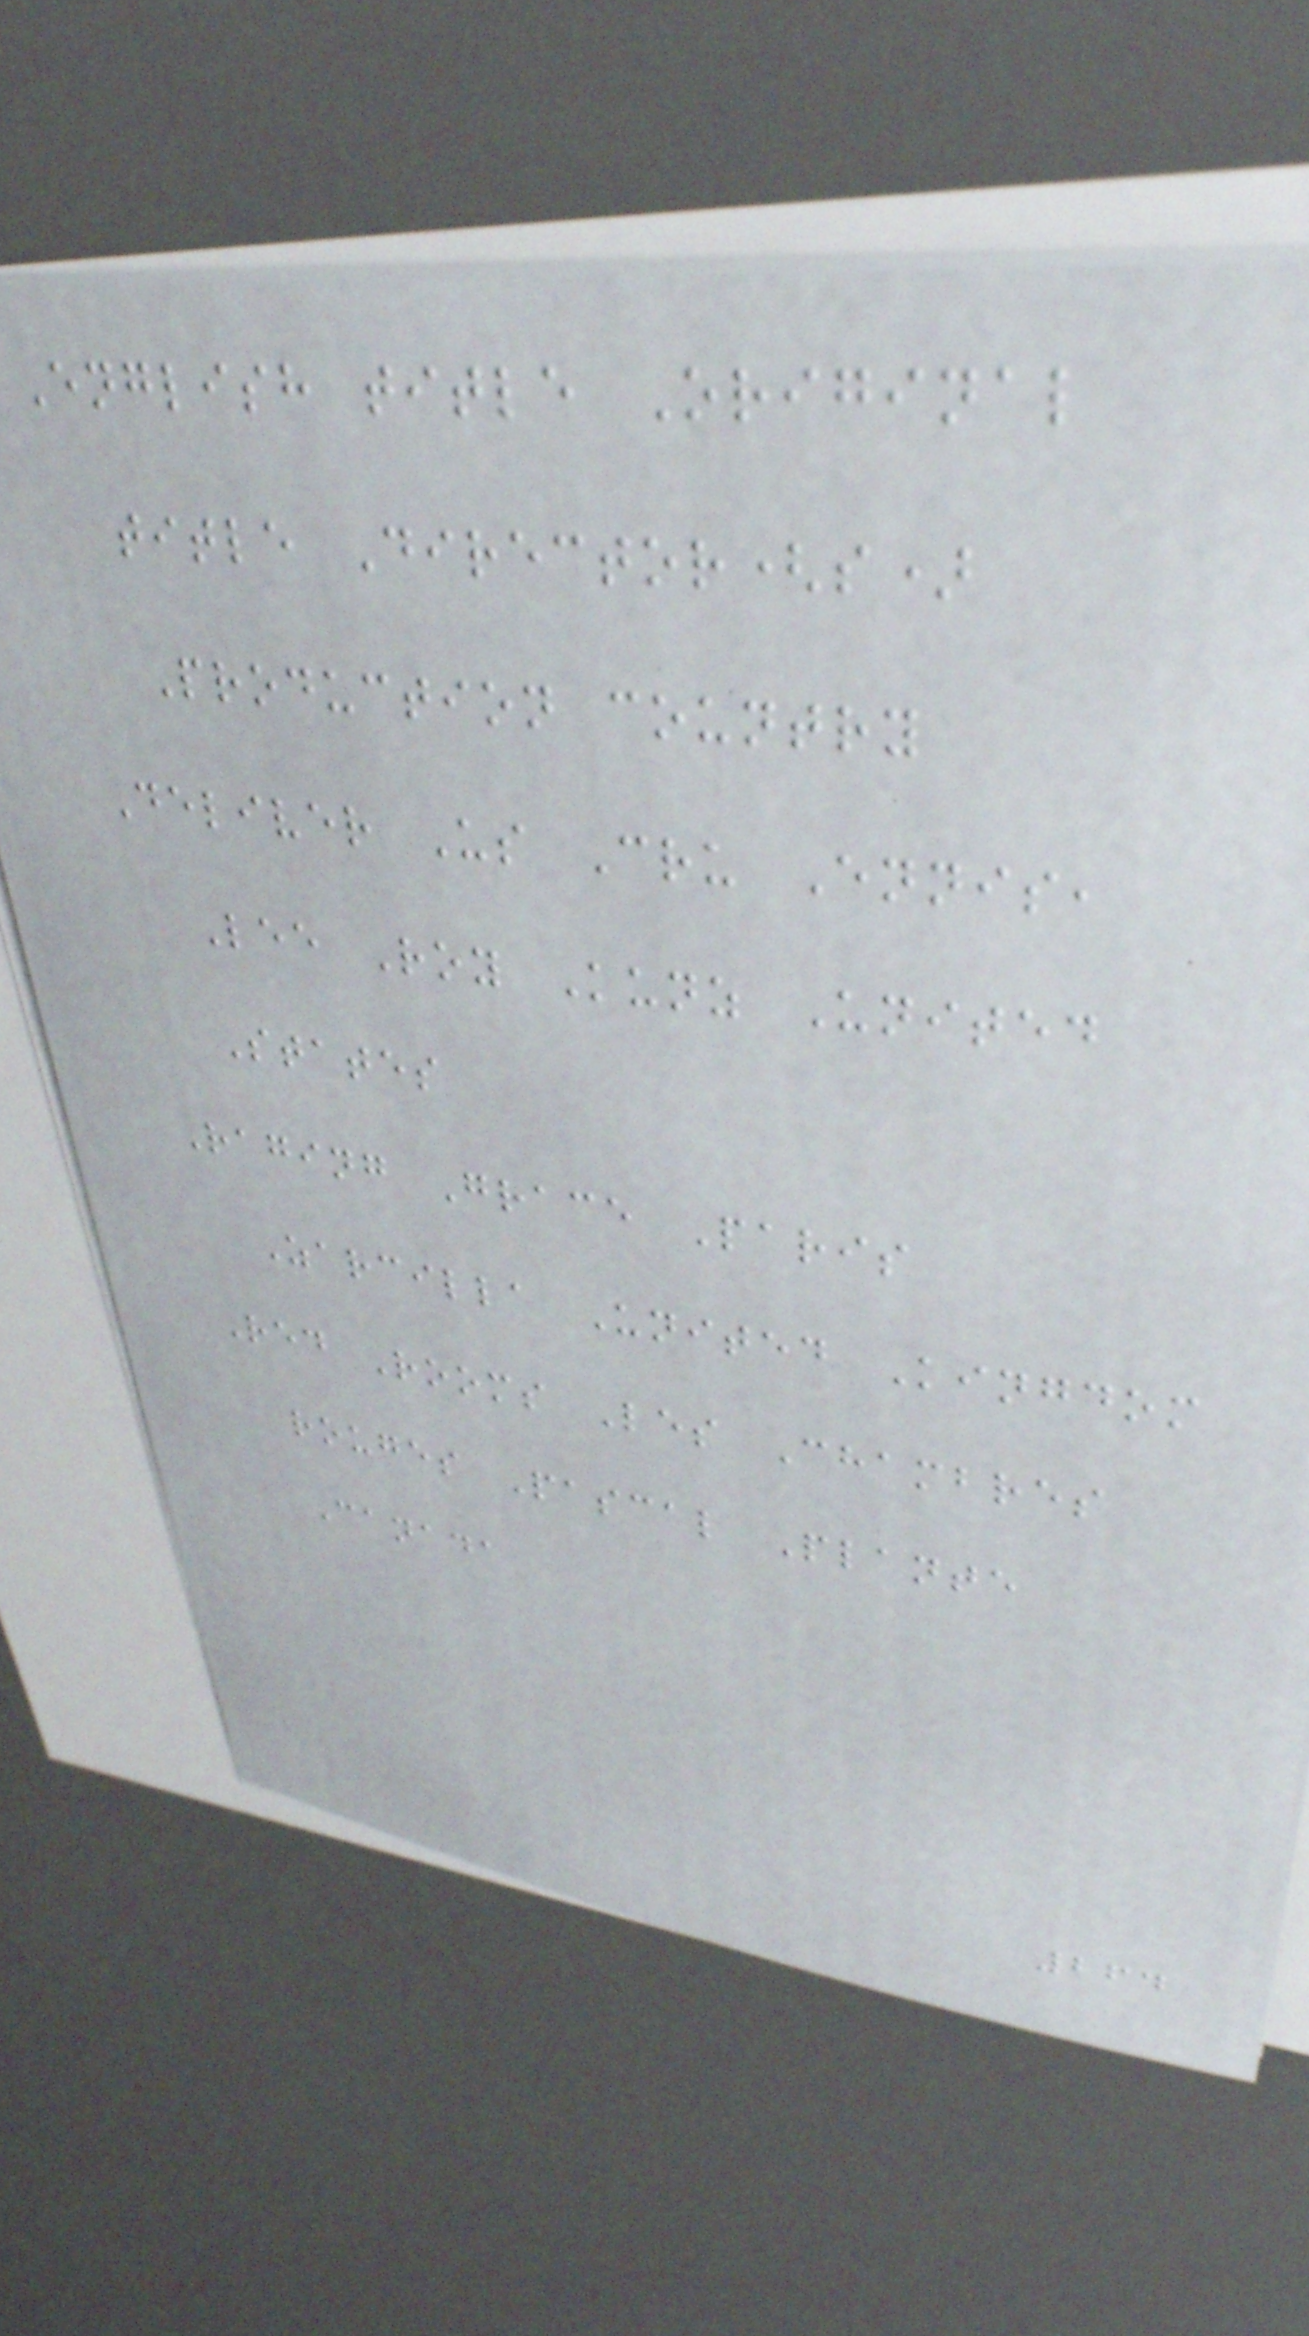English title Original
title Director(s)
Production country
Deliver Us Cru Ennis,
Lee Roy Kunz United
States
Raging Grace Paris
Zarcilla United Kingdom
Red Rooms Les Chambres
rouges Pascal Plante
Canada
264
